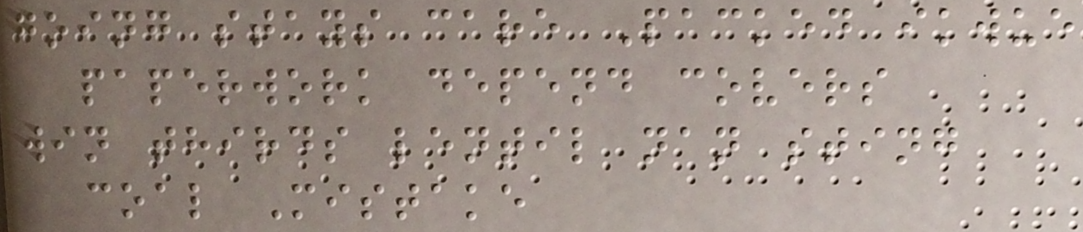going stays care Packed ikwue
paperwork depend covers
win thirds lentil nan sting
coal Mistake
